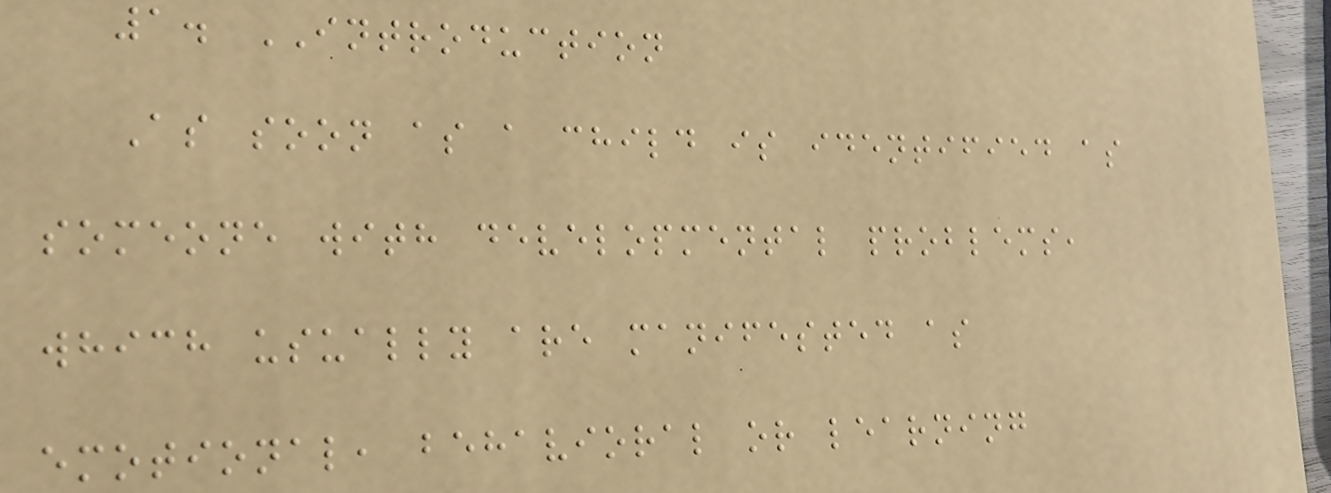1. INTRODUCTION
As soon as a child is identified as
someone with developmental problems,
which usually are manifested as
emotional, behavioral or learning
